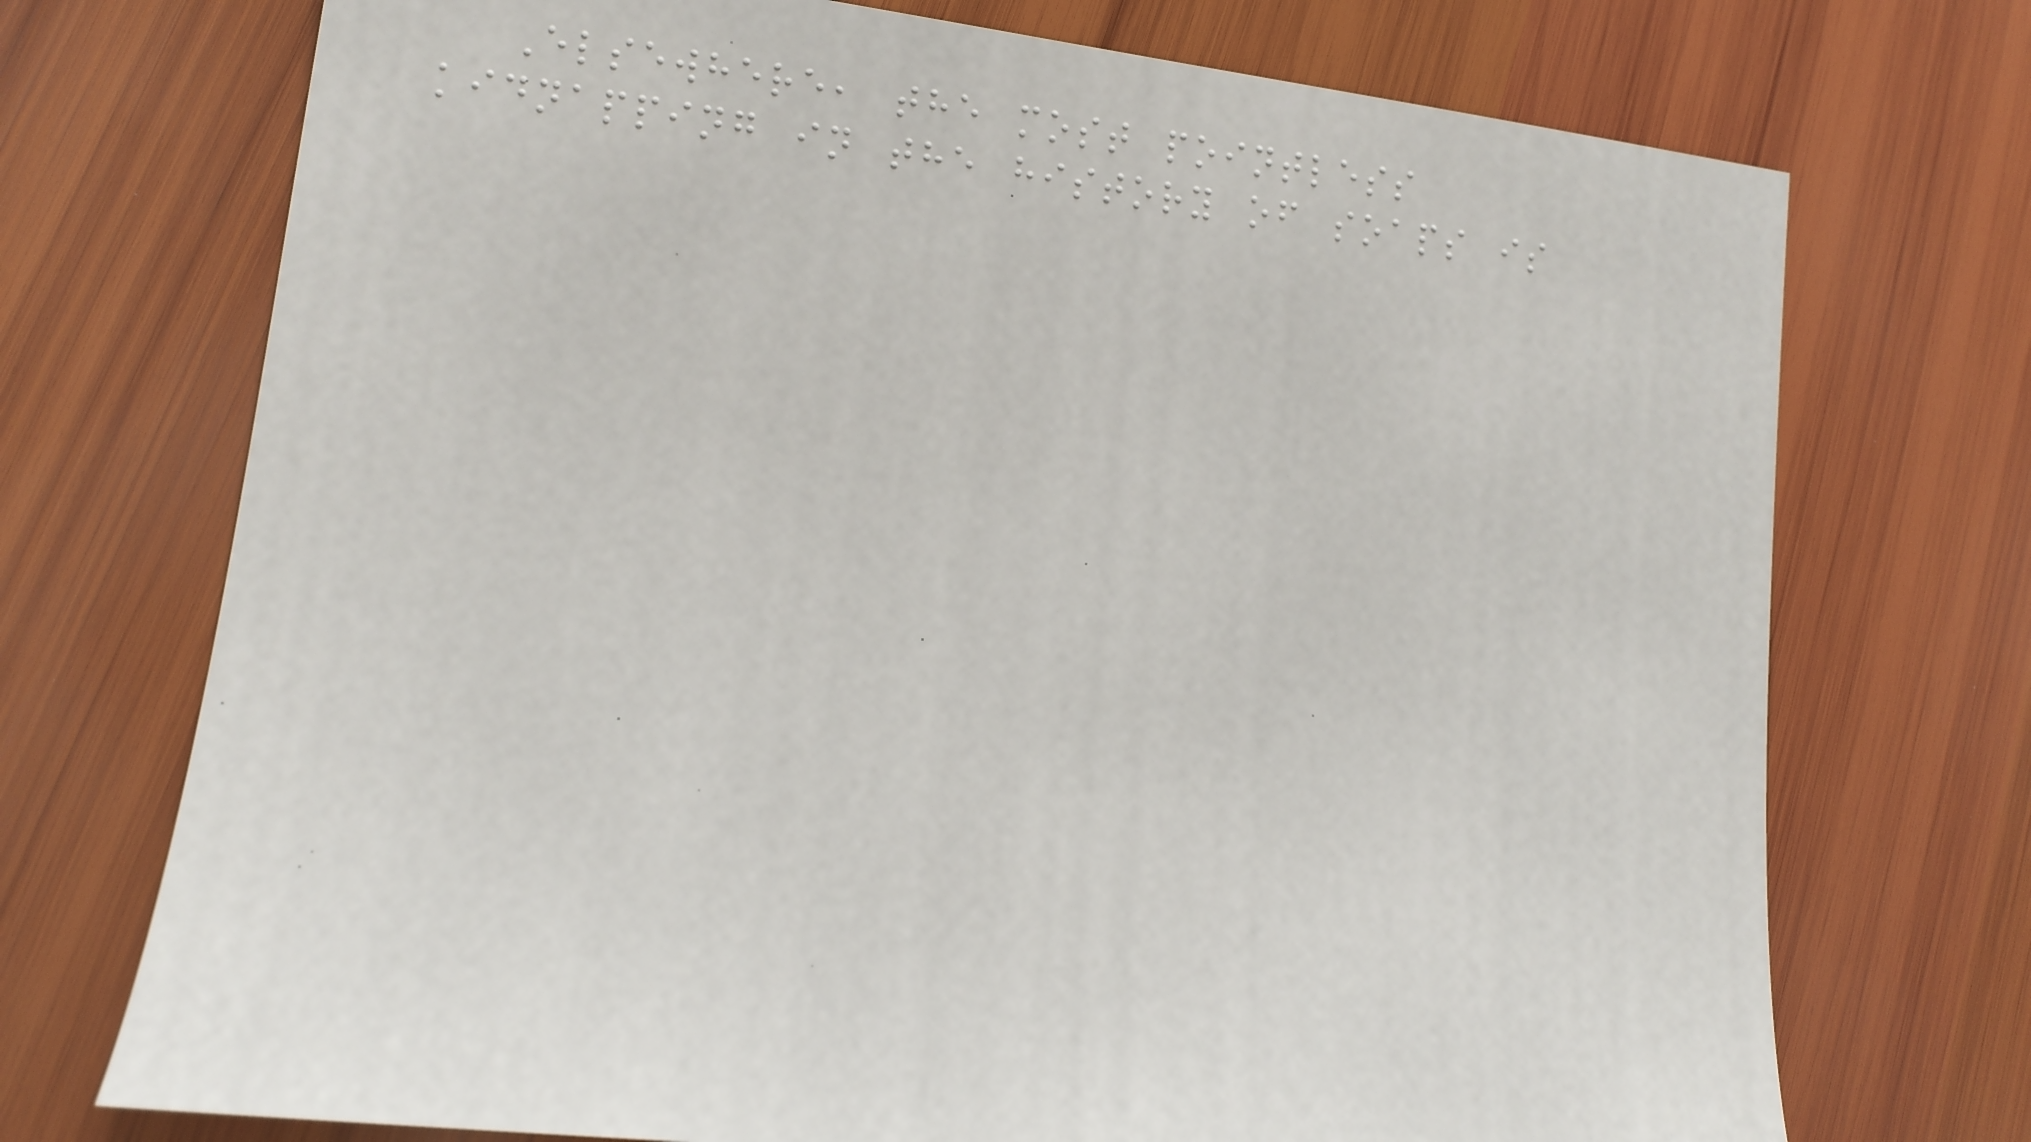Elsewhere, the most pointless
kidnapping in the history of soaps is
